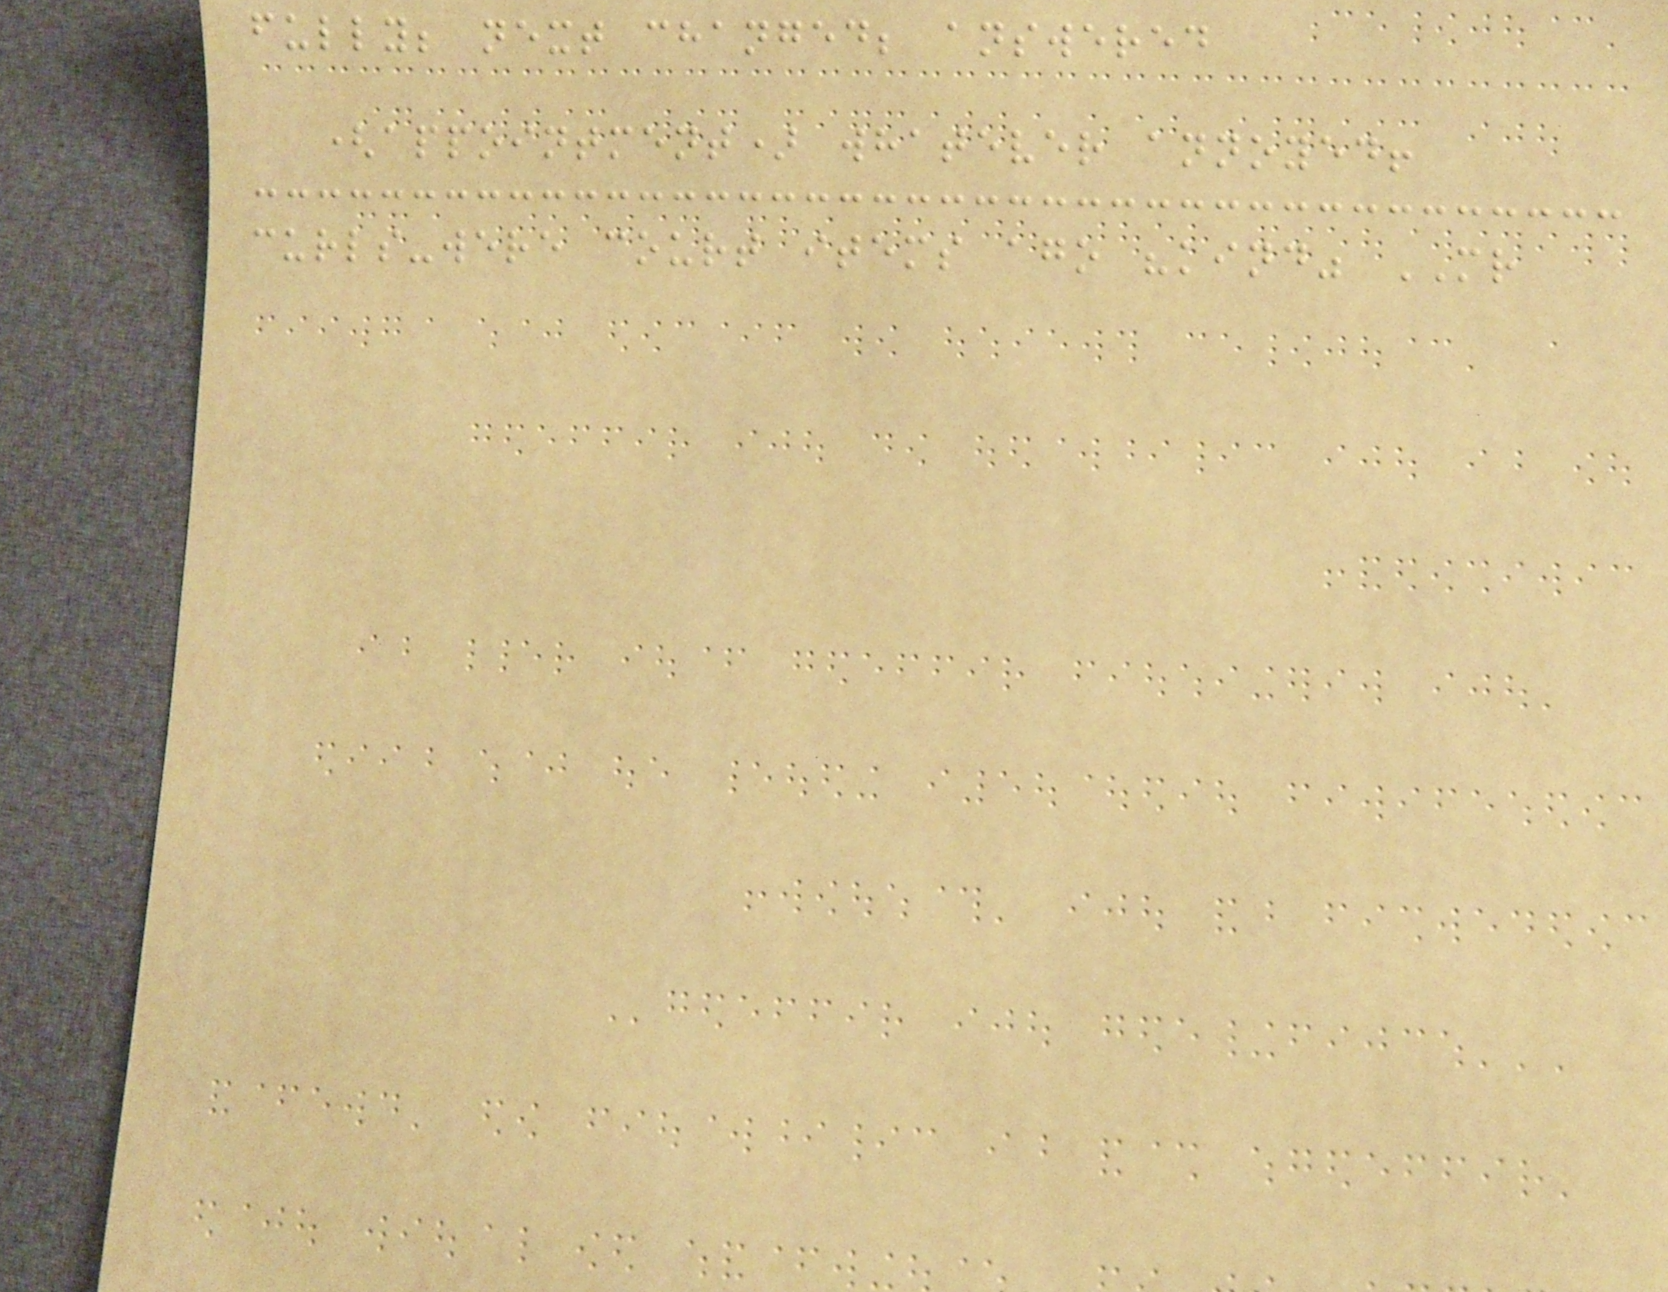fully; next changed; answered
(appointment) whatever annoyed!
curls-were court items ago "kind" MR
